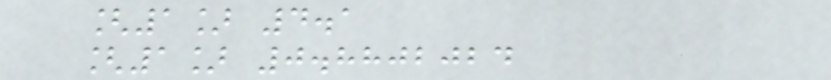[1] 4.1
[1] 0.8802024
